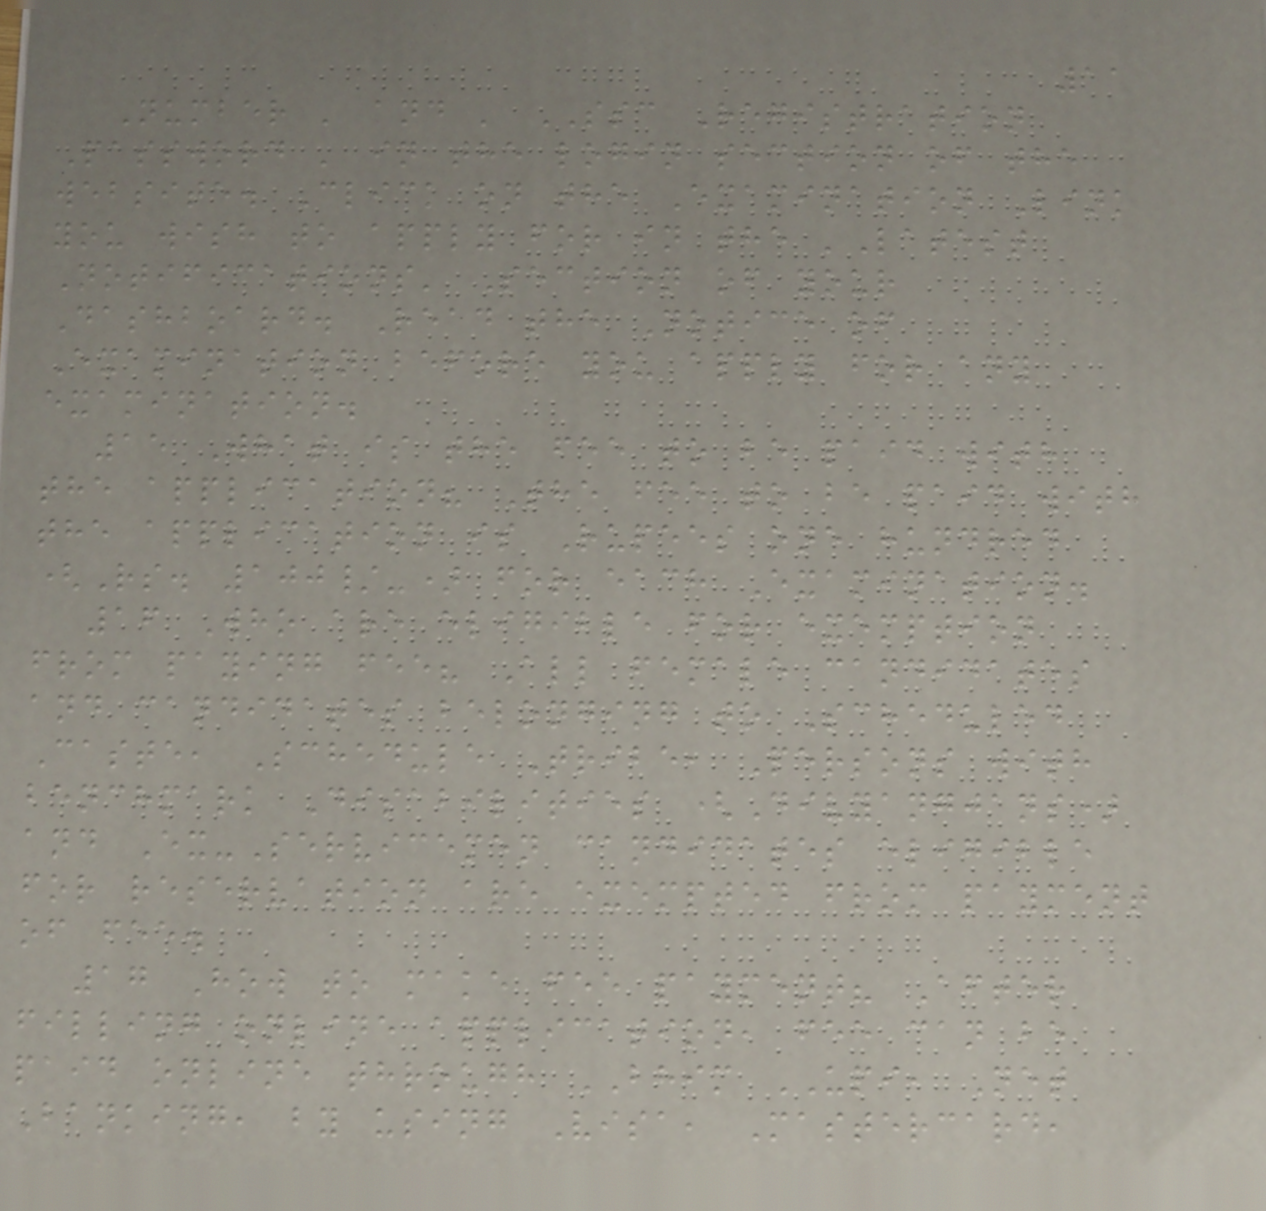11
Number ' and ' SSC Registration
Password ' in the login section of the
website. Click on the Examination Link
you wish to apply for in the 'Latest
Notifications' Section of your
Dashboard. Read the Notice of
Examination before you apply for any
examination.
15 What is the fee to be paid with
the application? The fee to be paid with
the application is Rupees one hundred
(Rs. 100/-) for each Examination.
16 Who are eligible for exemption
from paying fee? All female candidates
and candidates belonging to Scheduled
Caste, Schedule Tribe, Persons with
benchmark Disabilities (Divyangjans)
and Ex-Servicemen candidates eligible
for reservation are exempted from payment
of fee.
17 How to make fee payment? After
filling online application, fee can be
paid online through BHIM UPI, Net
Banking, by using Visa, Mastercard,
